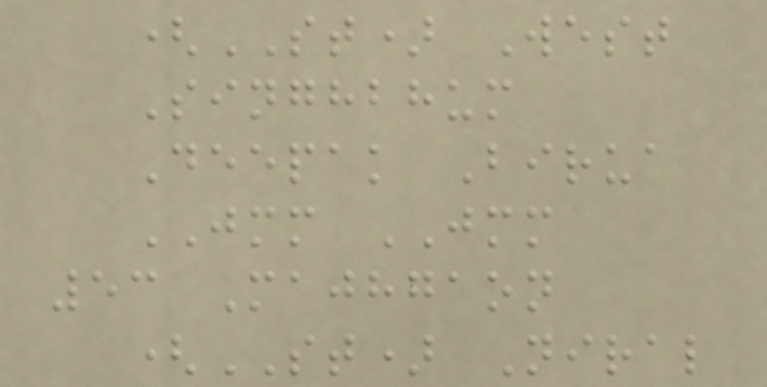(ST) West
Singhbhum
Deepak Birua
JMM JMM
53 Majhgaon
(ST) Niral
